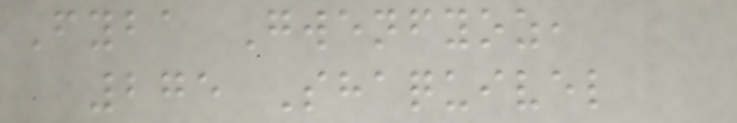Fyba Gwenfyoz,
275 Shaquivel
